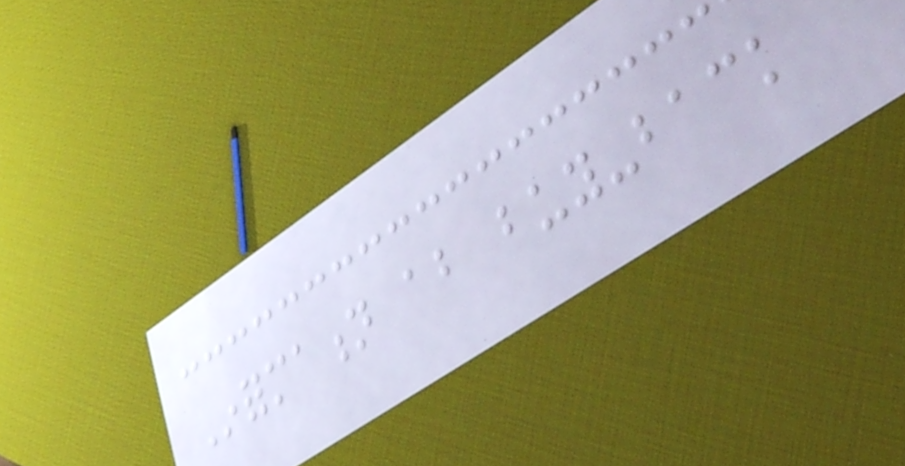Information about buy-back
